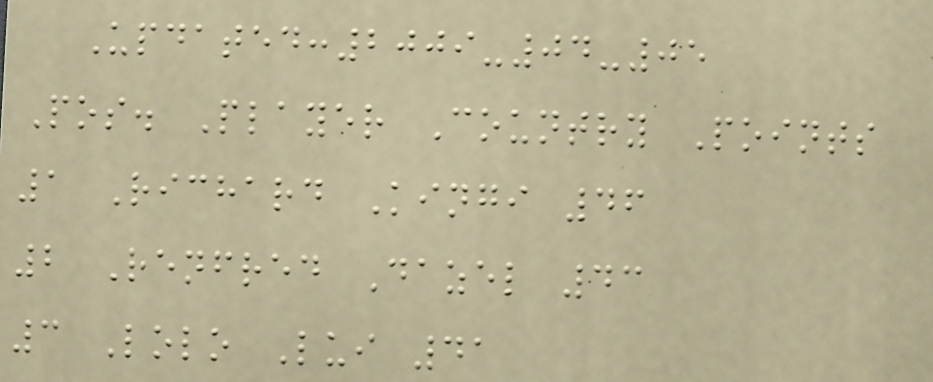Updated:2009-04-05
Pos. Player Country Points
1 Richard Kingi 46
2 Renfred Dazel 43
3 Lolo Lui 41
